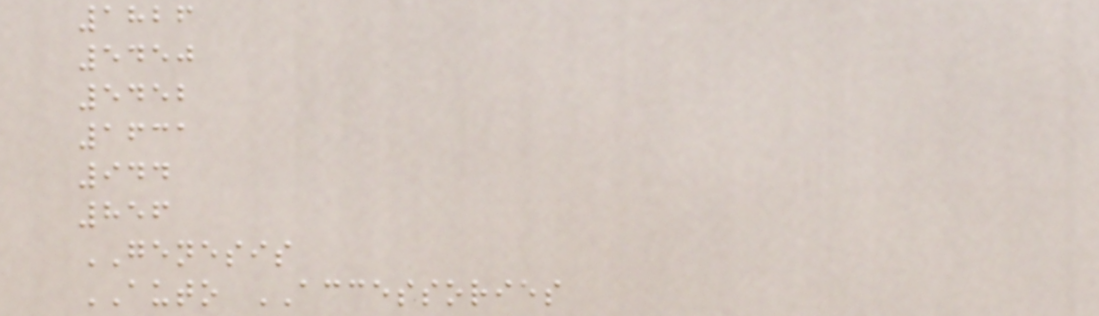1826
5450
5452
1631
944
856
GENESIS
AUTO ACCESSORIES
